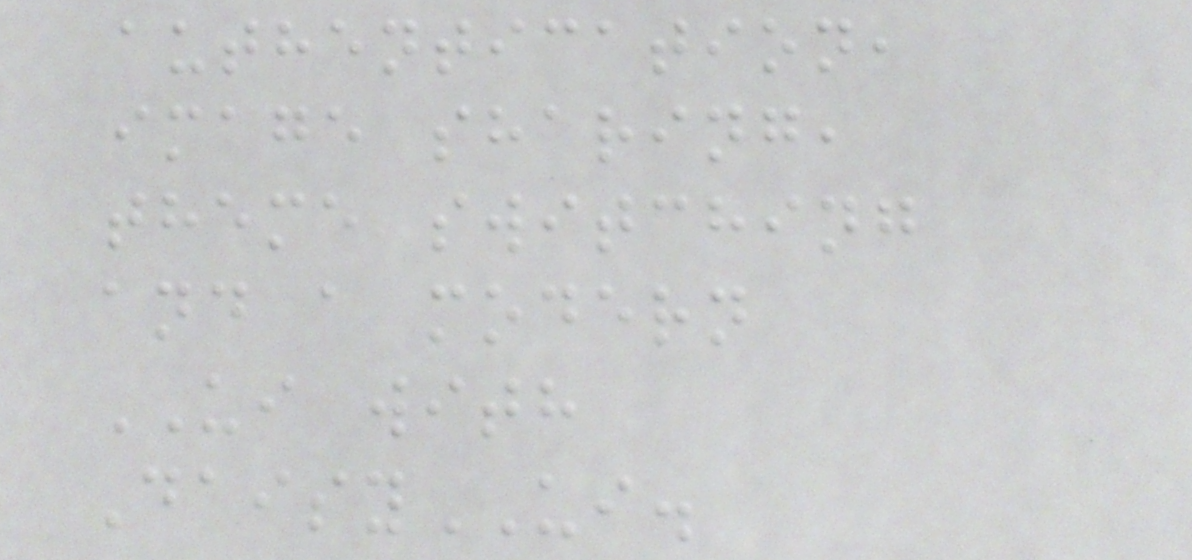authentication,
image sharing,
theme switching
and a modern
UI with
DaisyUI.
